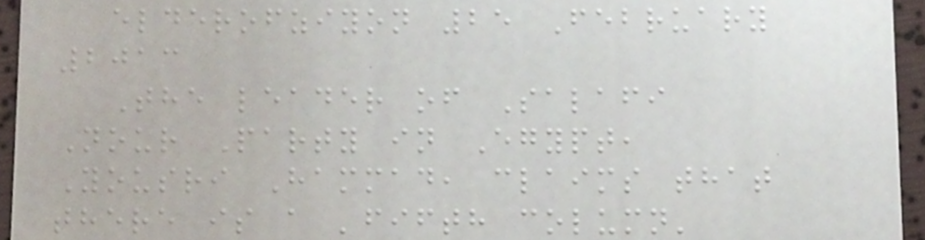elderofziyon 25 February
2013
The leader of Salafi
Nour Party in Egypt,
Yousri Hammad, claims that
there is a 'fifth column'
